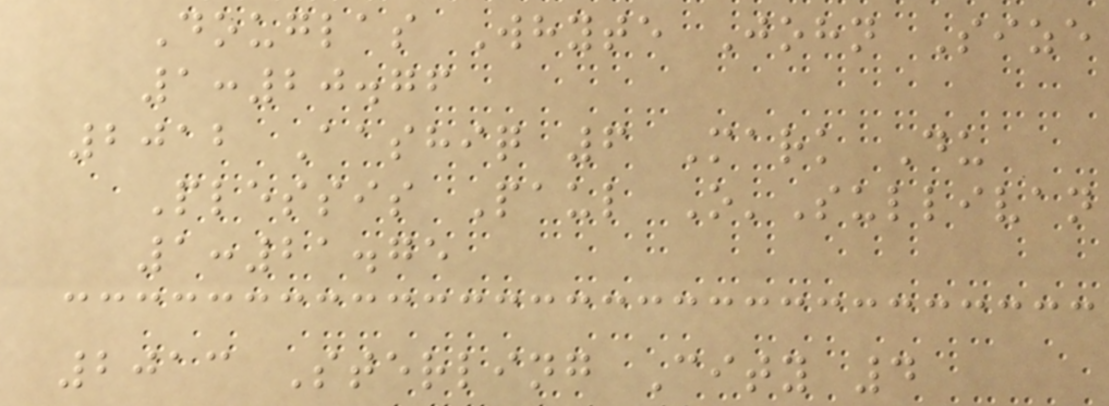Douglas Whyte John Size
1:20.76
2012 Aashiq 6 Mark Du
Plessis Paul O'Sullivan
1:21.75
2013 Sterling City 4
